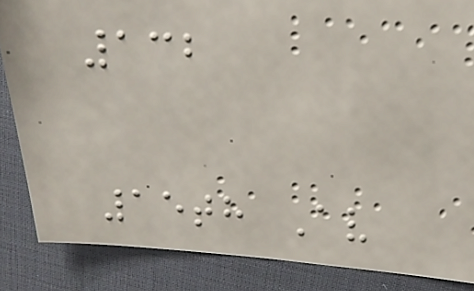132
15th Av
